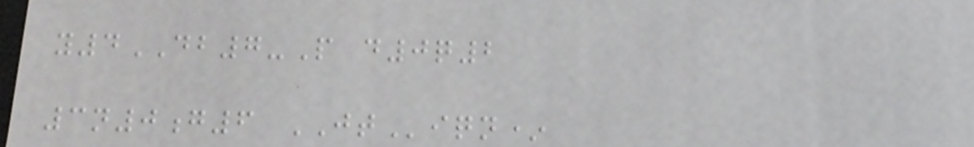y4DB7-P d0q2
3n0g6 JTiqn*
